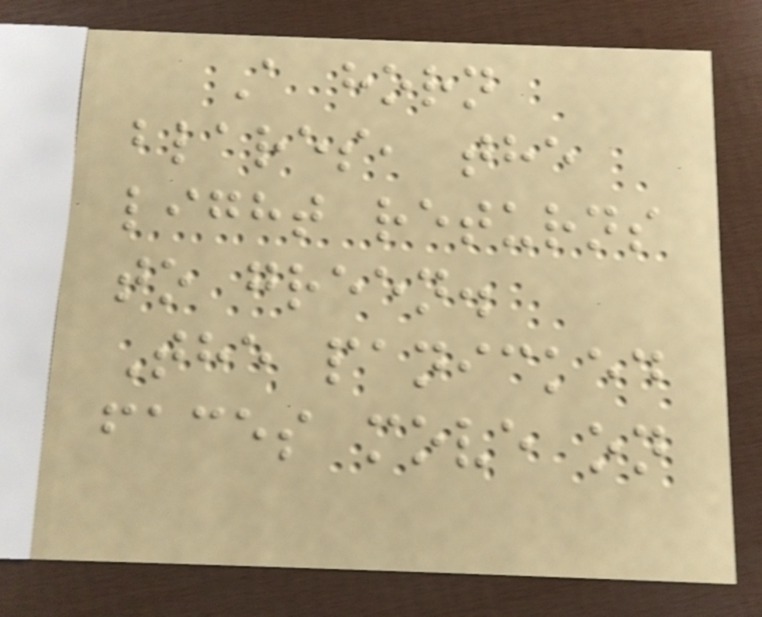A horn
blares, the
light returns
to green.
The panicked
faces move on
